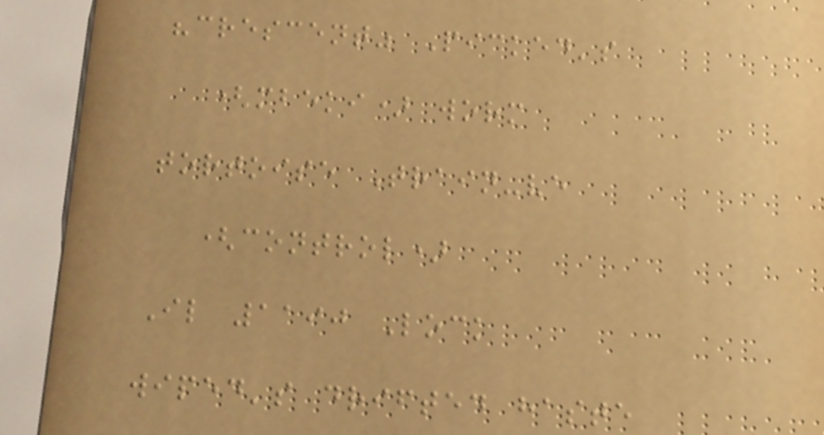"crescent" Picked's
(mbeki) worm
tortoise Train-ve
(control)
Il 1190 Lock
wiped's drifted haste
